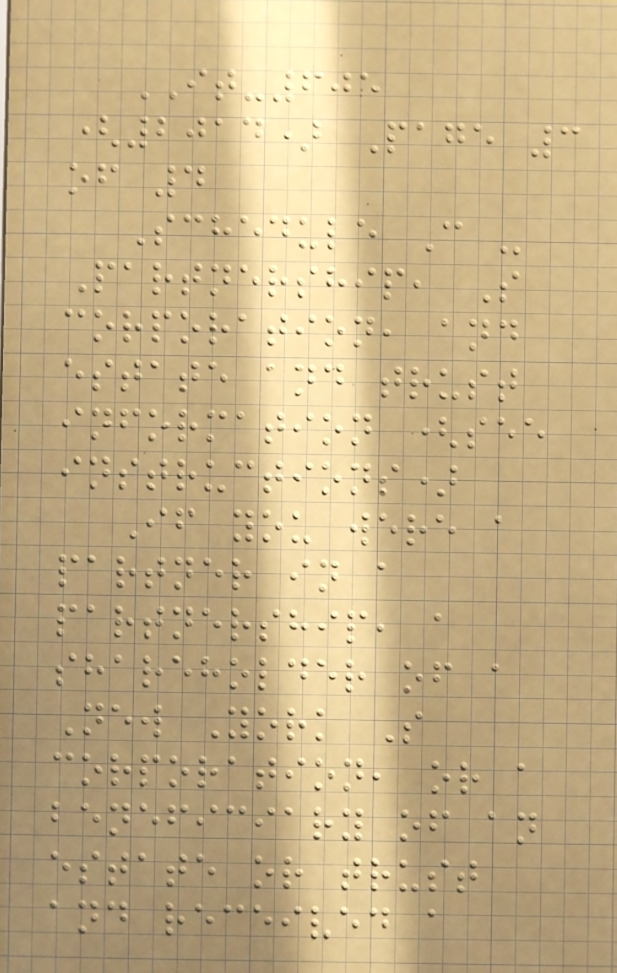IT-605
(2014) Page 3
of 4
Schedule C -
Partnership, S
corporation, and
estate and trust
information (see
instructions)
If you were a
partner in a
partnership, a
shareholder of a
New York S
corporation, or a
beneficiary of an
estate or trust
and received a
